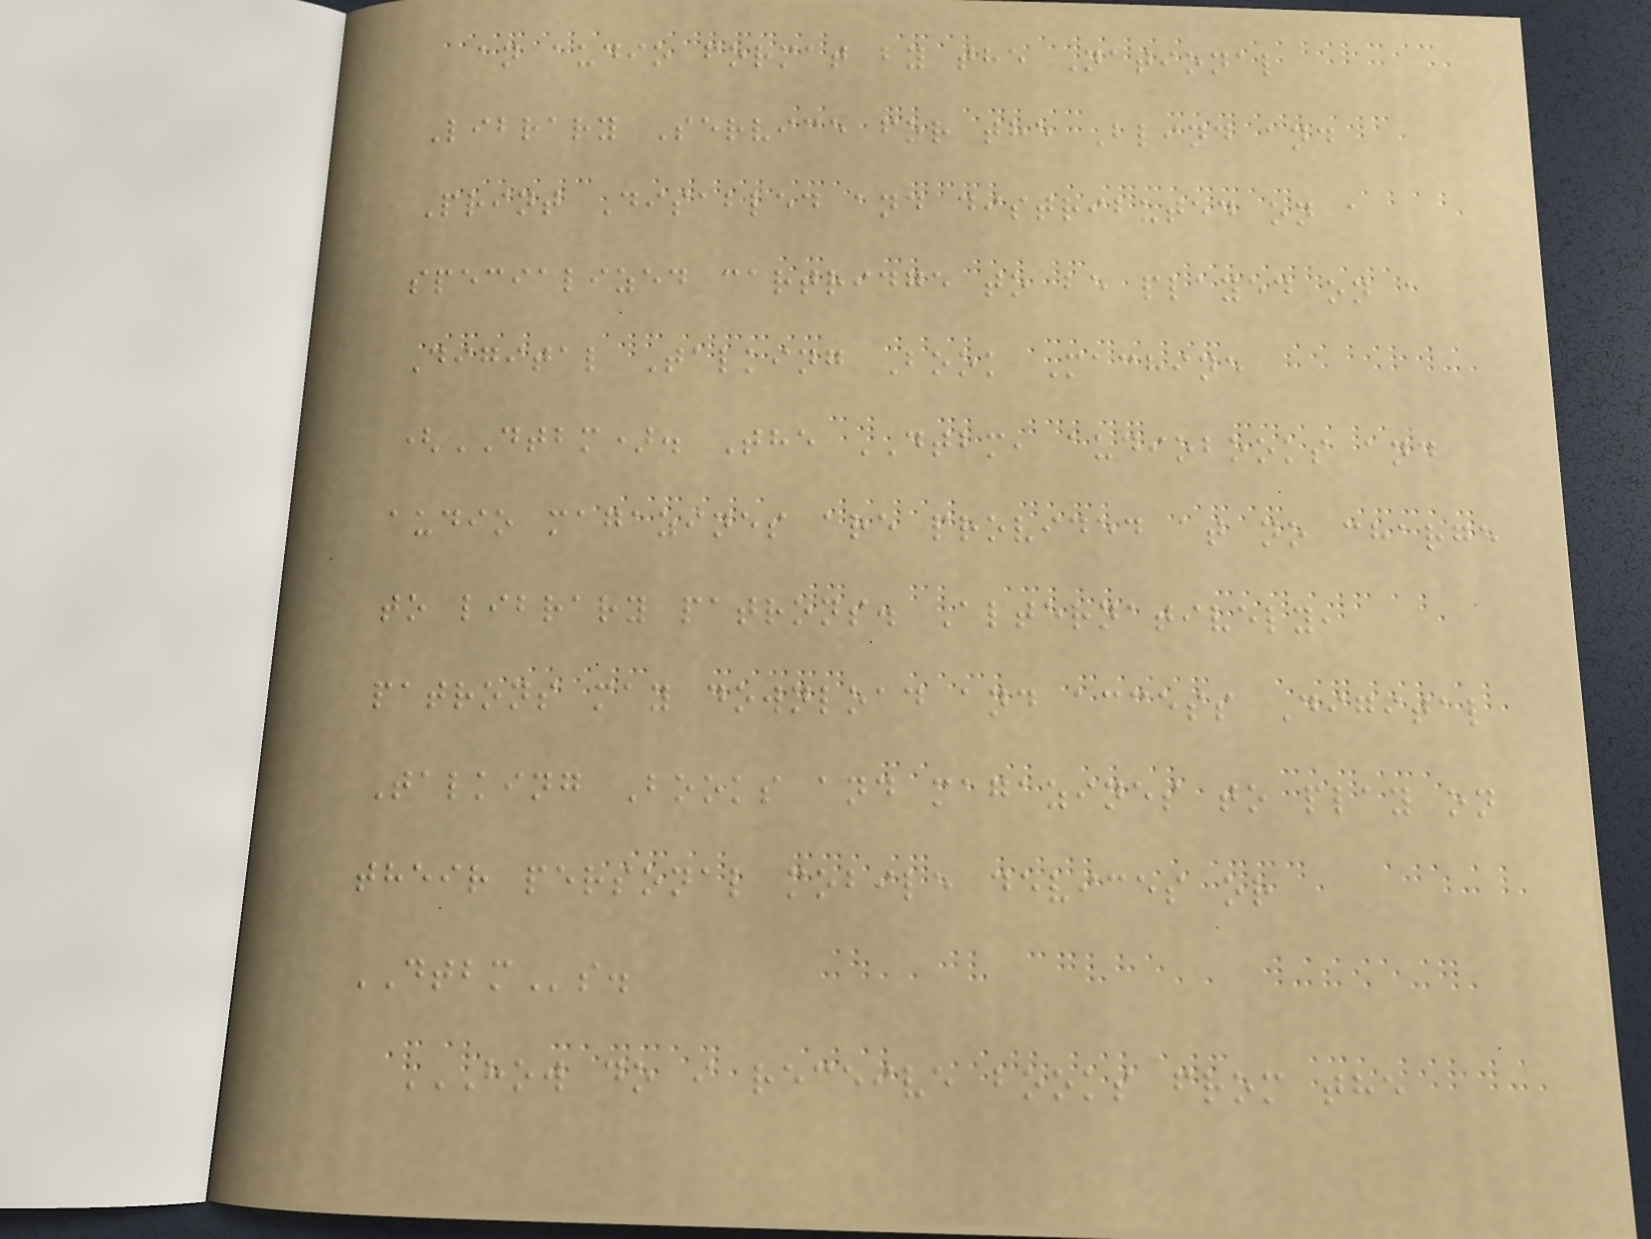an audio format by the National
Library Service for the Blind and
Print Disabled and distributed on a
specialized cartridge to be played on a
Digital Talking Book Machine
(DTBM). The DTBM, audiobooks and
audio magazines are provided at no charge
to library patrons. Alternatively,
patrons may download and access Digital
Talking Books and magazines to play on
their personal mobile devices or
DTBMs.
HOW DO I RECEIVE BOOKS FROM THE
